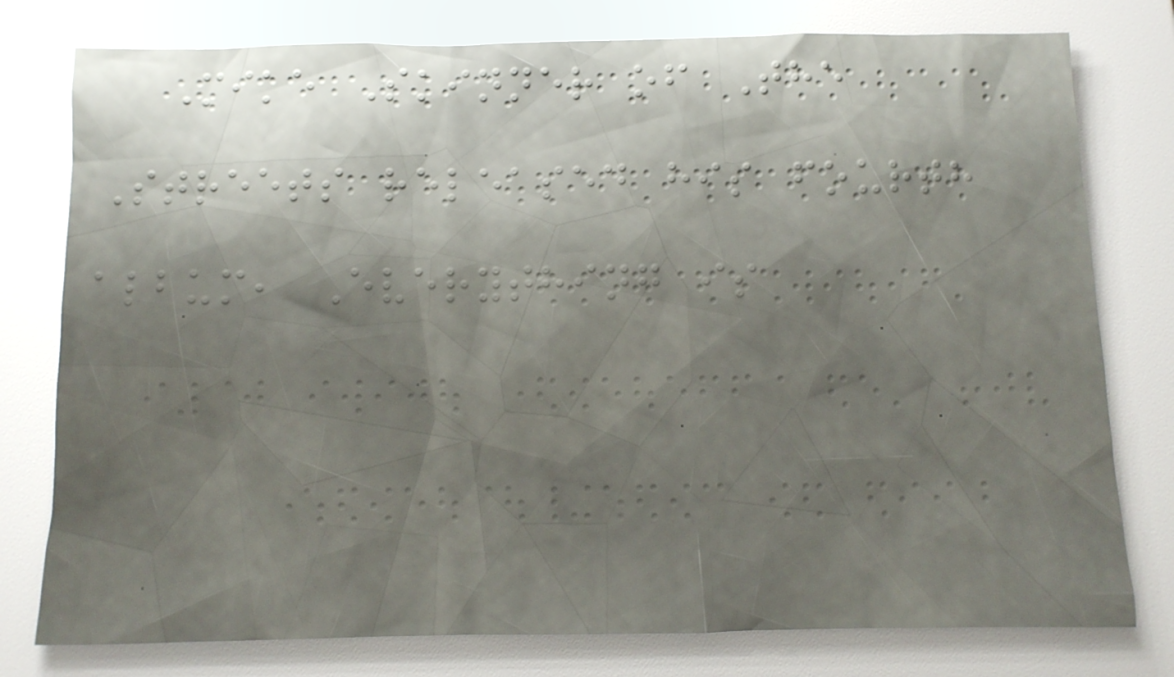Mike Skinner of The
Streets released his fourth
album, Everything is
